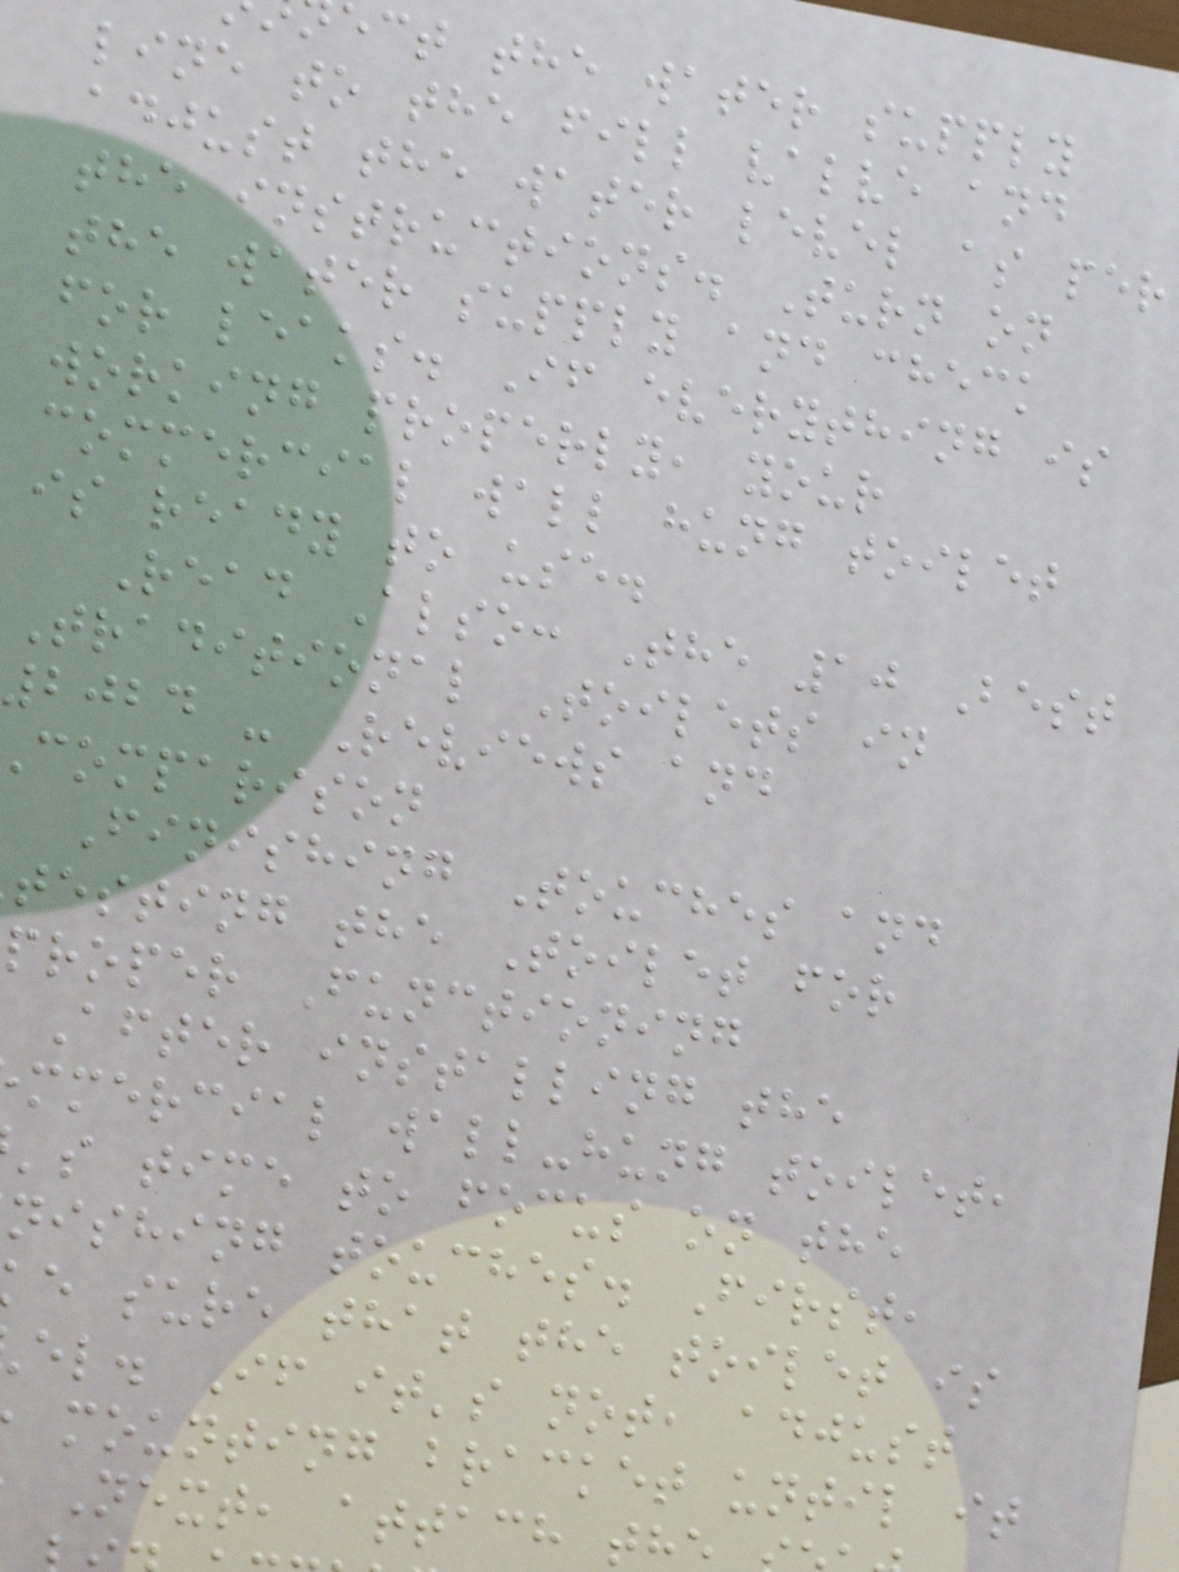ect the water supply
line to the fill valve and
adjust the water level as per
the instructions. Turn on
the water supply and check
for leaks. If everything is
working properly, your
commercial wall hung toilet
is ready to use.
Read Also: The 10 Best
Traditional Toilets in
2024 - Reviews and
comparison
Finishing Touches and
testing the Toilet for
proper Functioning
After installing the
mmercial wall-hung toilet,
's time to focus on the
nishing touches. First,
e sure that the toilet is
el. If it's not, adjust
mounting bracket until it
Next, attach th
